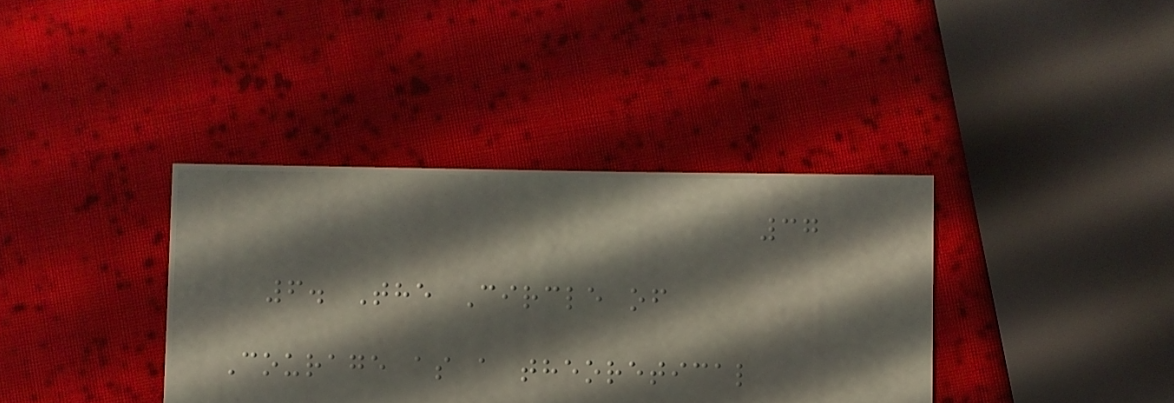37
6. The Circle of
Courage as a theoretical
